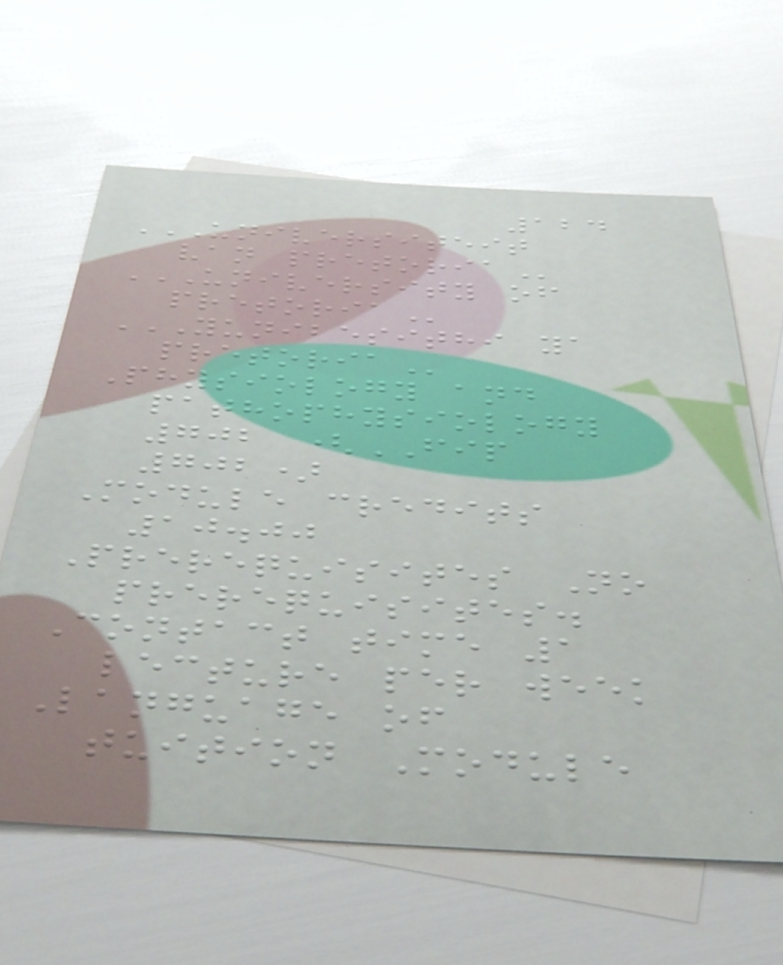124
UNIVERSITEIT
VAN PRETORIA
UNIVERSITY OF
PRETORIA
YUNIBESITHI YA
PRETORIA
Physiology and
pathophysiology
702 (FIP
702)
Module credits
10.00
Prerequisites No
prerequisites.
Contact time 1
lecture per week
Language of
tuition Module
